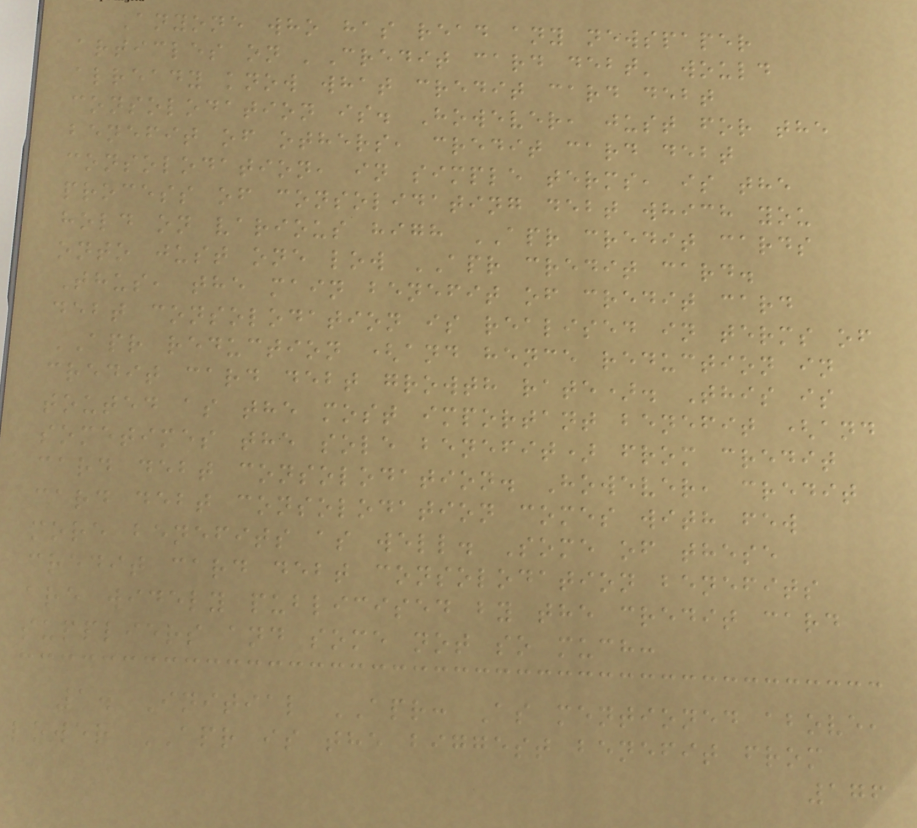Anyone who has read any newspaper
articles on 'Credit card debt' would
already know what credit card debt
consolodation is. However, just for the
benefit of others, credit card debt
consolodation, in simple terms, is the
process of consolidating debt which you
hold on various high APR credit cards
onto just one low APR credit card.
Thus, the main benefit of credit card
debt consolodation is realised in terms of
APR reduction (and hence reduction in
credit card debt growth rate). This is
touted as the most important benefit (and
sometimes the sole benefit) from credit
card debt consolodation. However, credit
card debt consolodation comes with few
more benefits as well. Some of these
credit card debt consolodation benefits
are widely publicised by the credit card
suppliers and some not so much:
1. Initial APR: As mentioned above,
lower APR is the biggest benefit from
176
